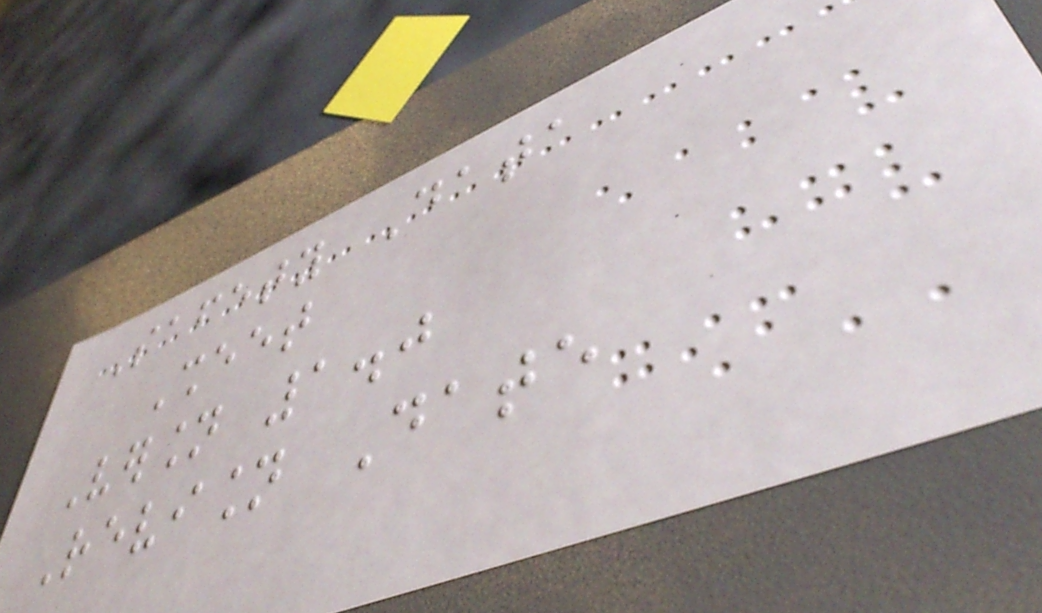Safety Data
Sheet
Version 1.0
Revision Date
